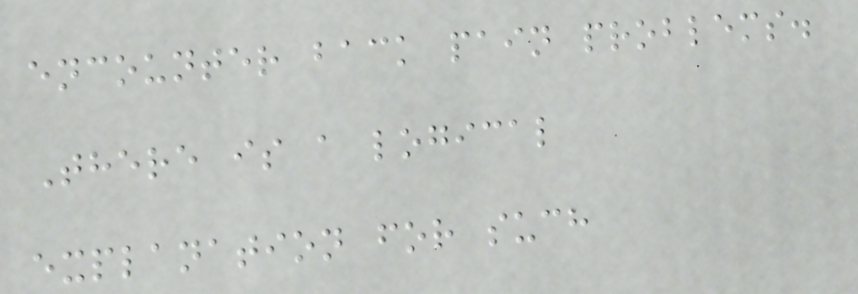encounter back pain problems.
There is a logical
explanation for such
